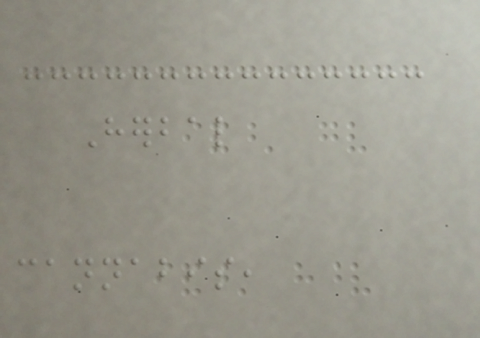Herbal
cannabis,
